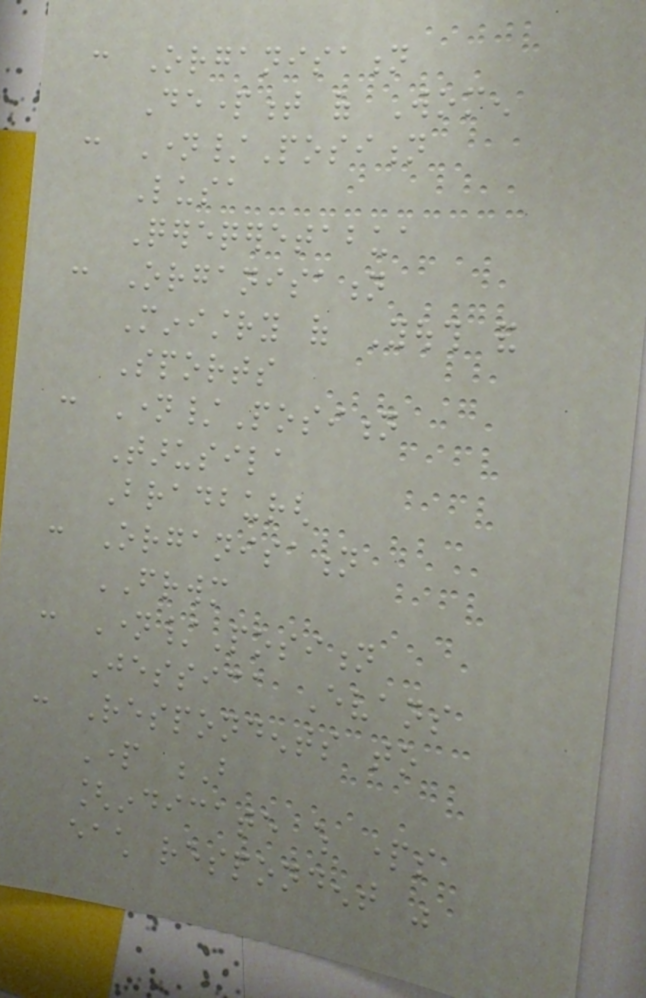: Organisation
Department of Women
: Name/Position
Lusa
Qereqeretabua
: Organisation
Ministry of Youth and
Sports
: Name/Position
Tarusila
Bradburgh
: Organisation
FRWM
: Name/Position
Jessica Evans
: Respondents to
Part B
[indicate which parts
each respondent was
